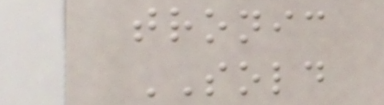tronic
SOLD
